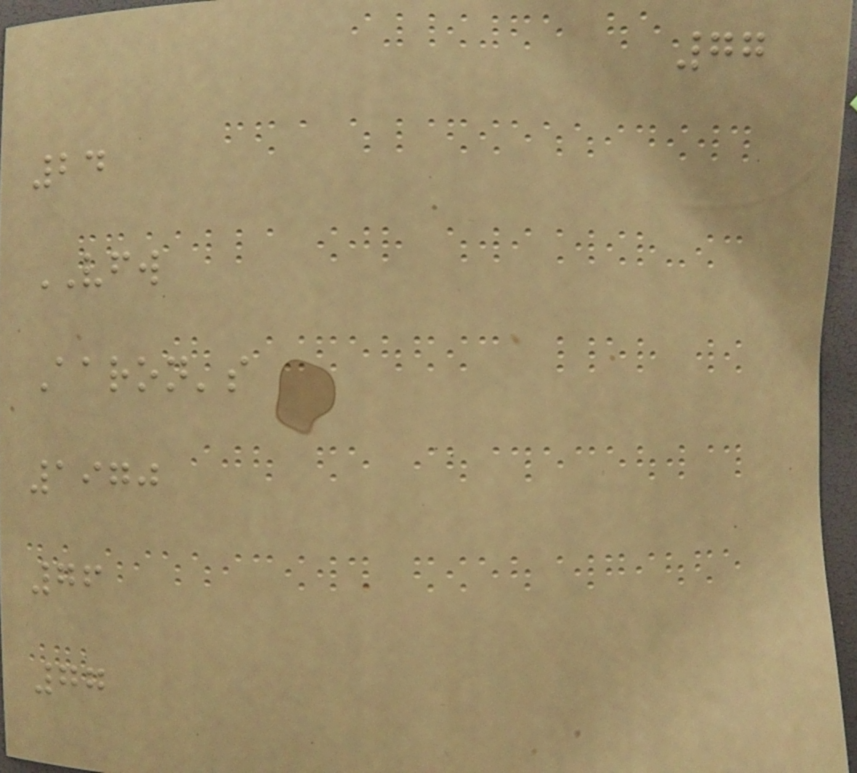77
24
VFW
Aaron's
1970
76
77
